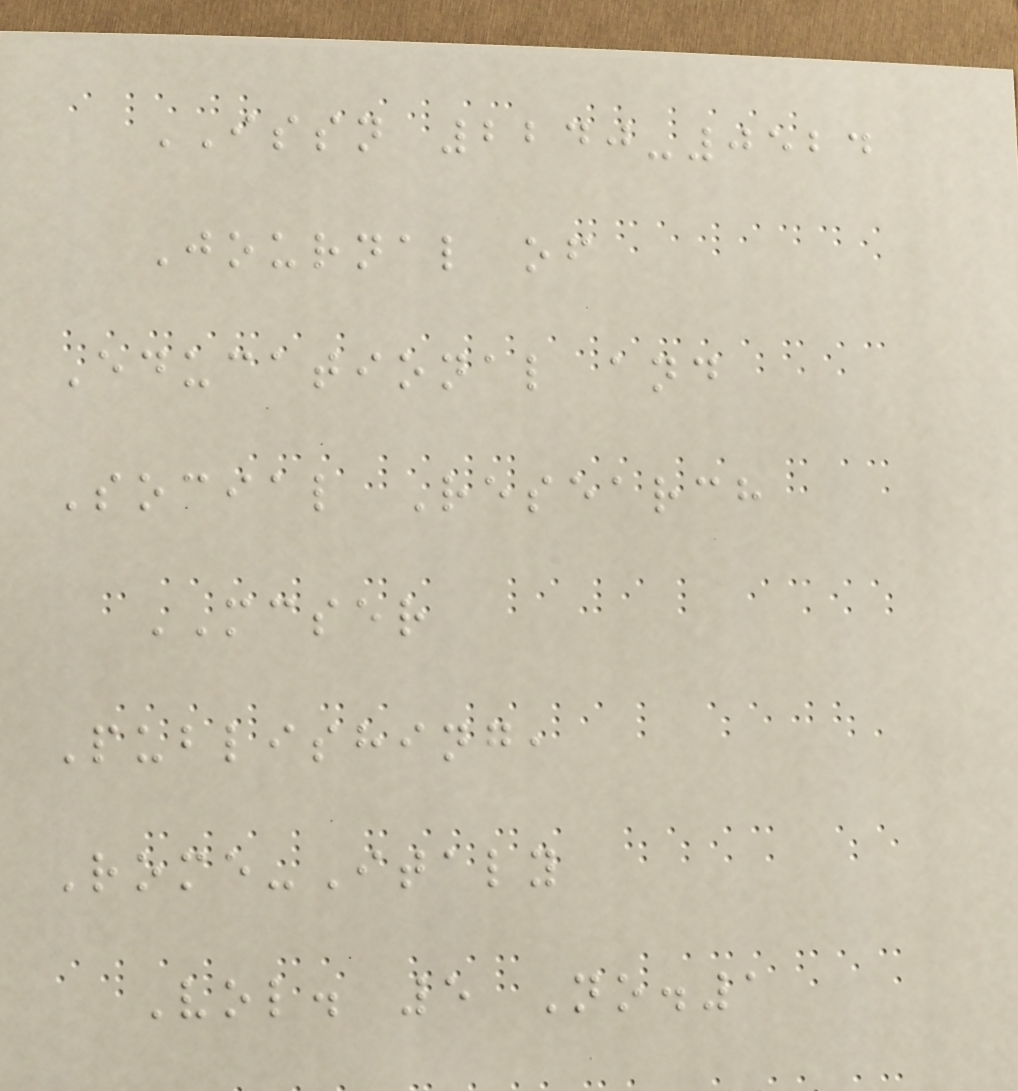ISSN 2240-0524
Journal of
Educational and
Social Research
MCSER
Publishing,
Rome-Italy
Vol. 5 No.1
